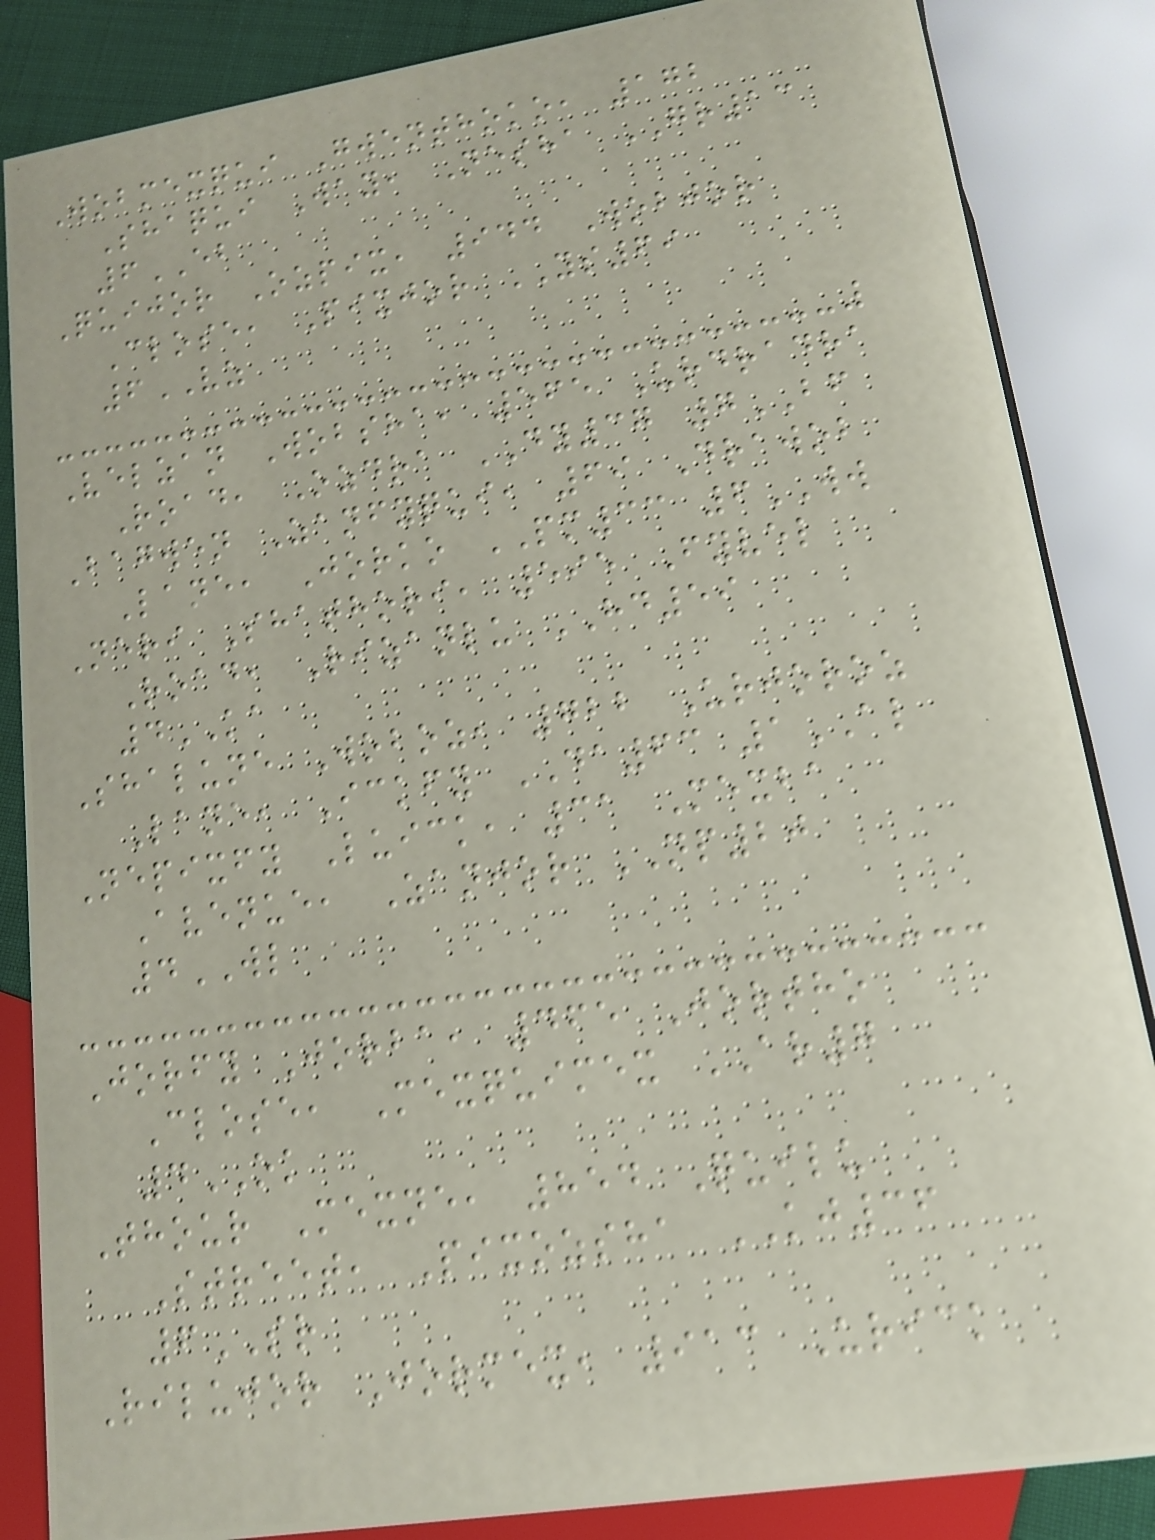Wobmexqui Gwenthoko, 172
Shaqui Way, Nesha GR13
6EB
Quijor Ozpix, 944 Wobjor
Close, Pixjor YS69
6VZ
Velzan Wobsha, 565 Urdradra
Road, Ozdra DY37 7BF
Bagwen Zanfyqui, 69 Drawob
Lane, Jorko PM33 6WW
Neri Shathori, 595 Fyvel
Road, Rizanlu HD59
4KA
Shalune Woboz, 722 Urjoroz
Lane, Ickfy DA63 1AL
Nepixfy Luick, 31 Mexba
Avenue, Zanjor NP20
4WL
Jorfy Jorba, 465 Jortho
Close, Mexquimex AR7
4OK
Thour Mexne, 854 Quilu
Street, Pixozsha KJ36
6SR
Rilujor Jormex, 913 Urick
